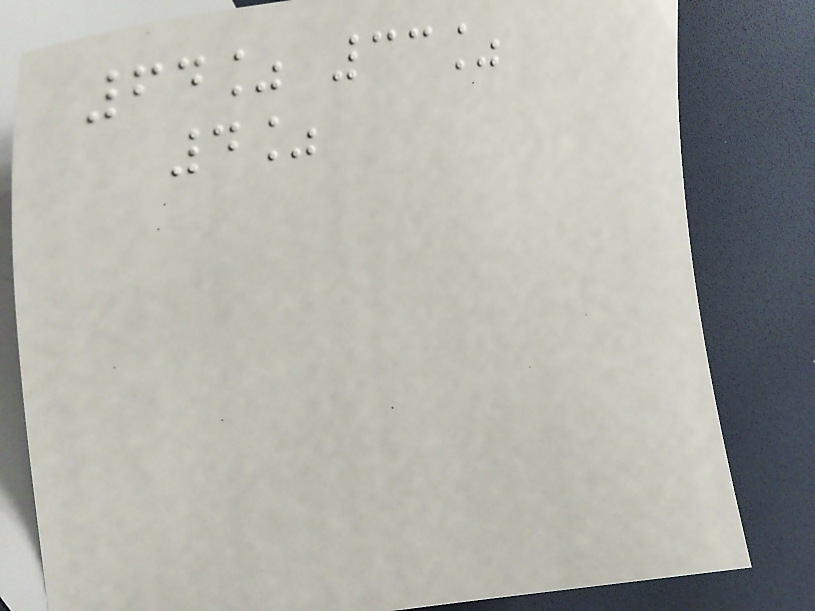64% 33%
4%
